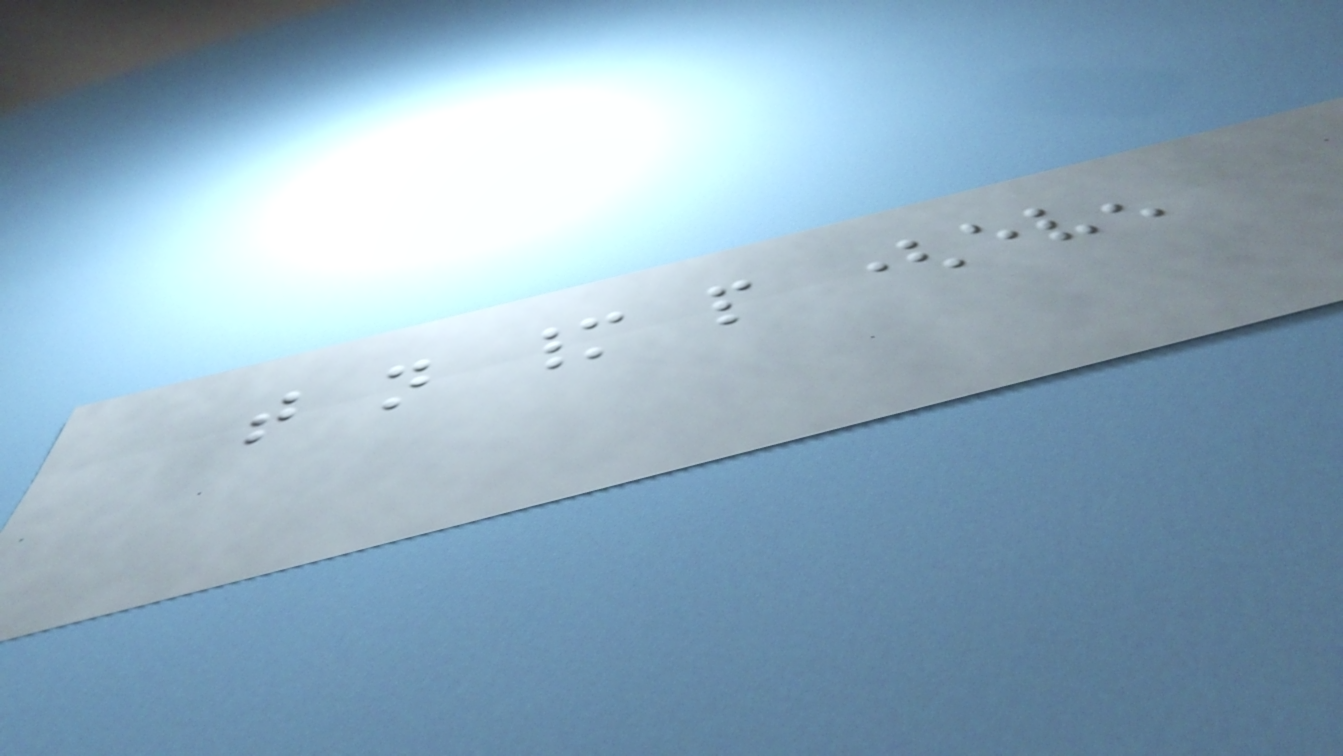that not many people (even
